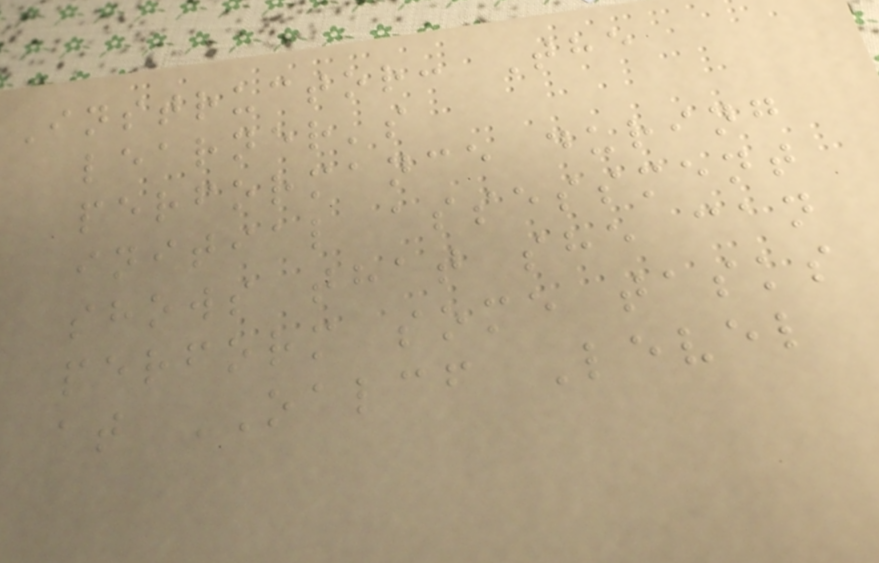Instructor: The
learner's
performance during
initial assessment
shows that she can
perform some tasks
at OALCF Level
